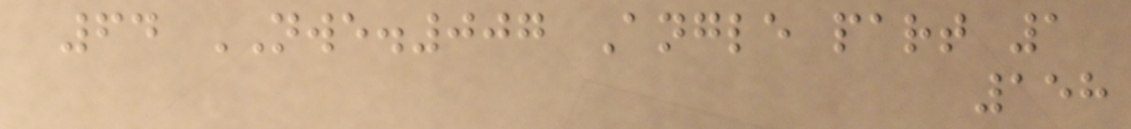64 NWE.007 Angle part 1
158
